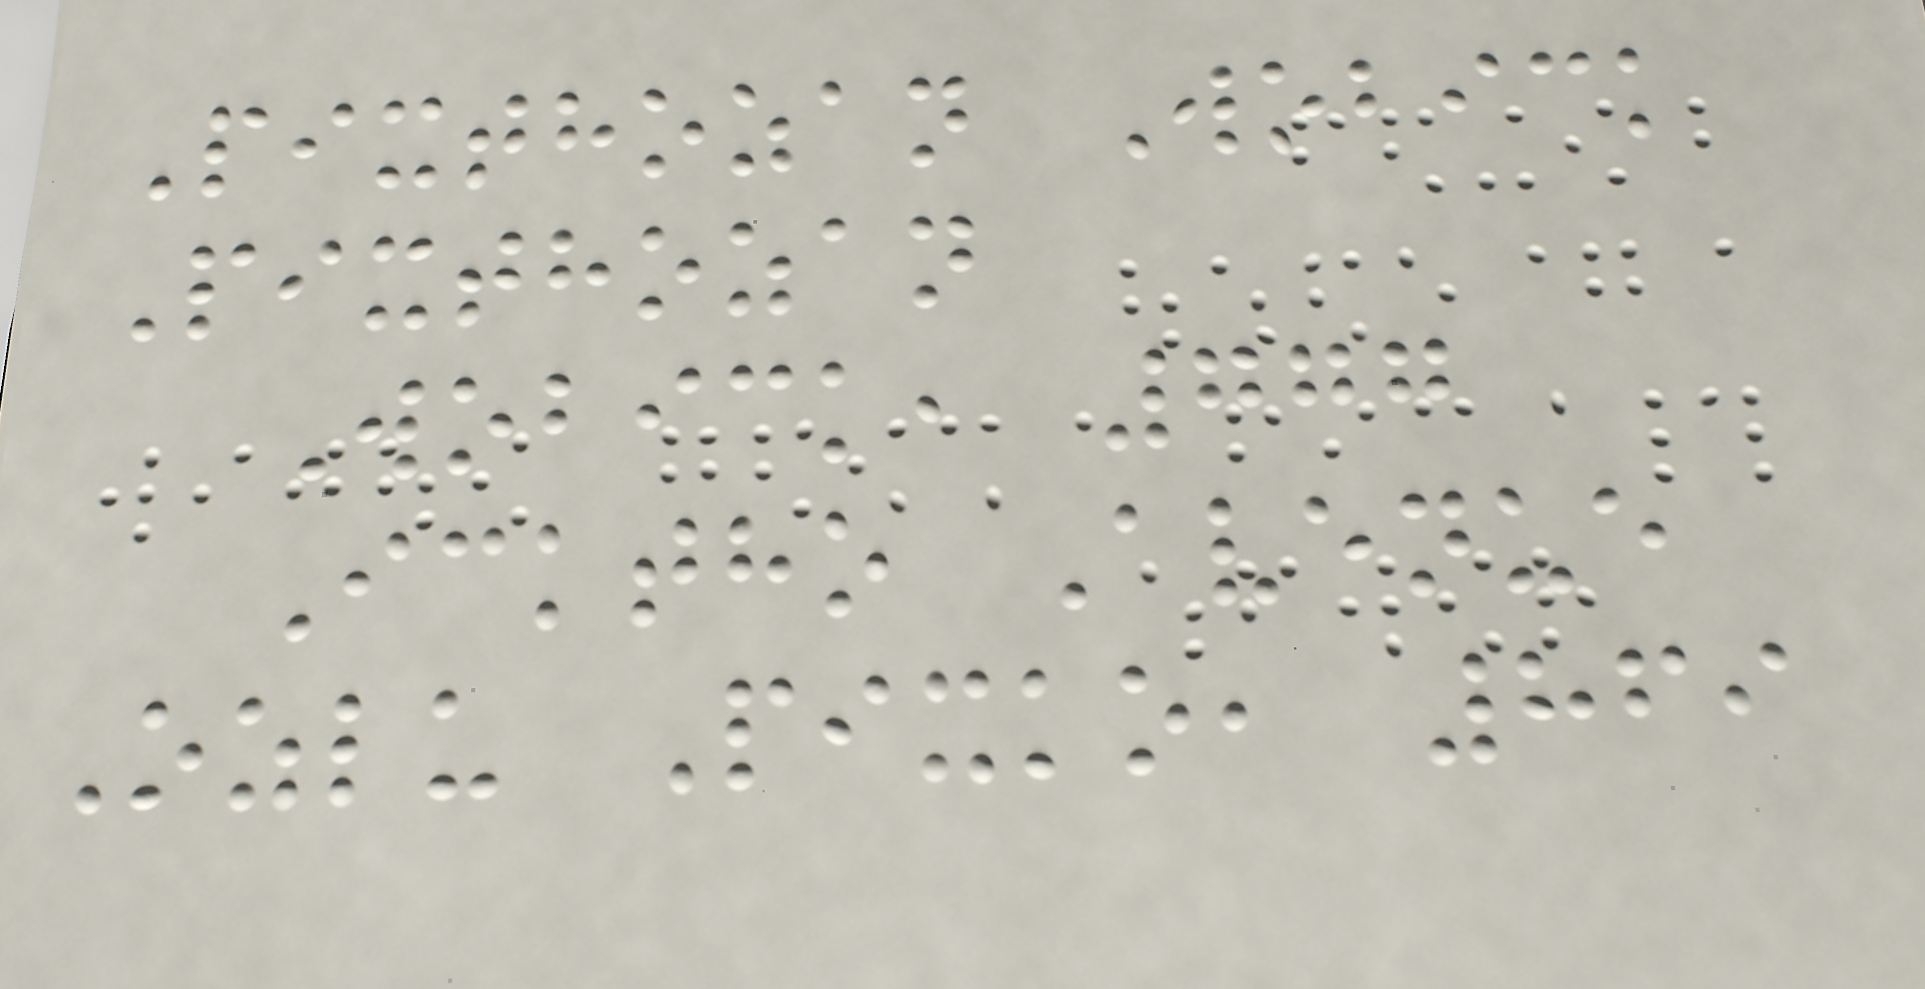Pixthozan Wobick
Pixthozan
Wobick, 777
Icktho Avenue
Ozlu Pixko, 869
